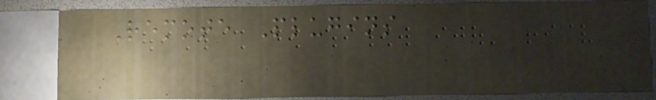Remote Plugins
